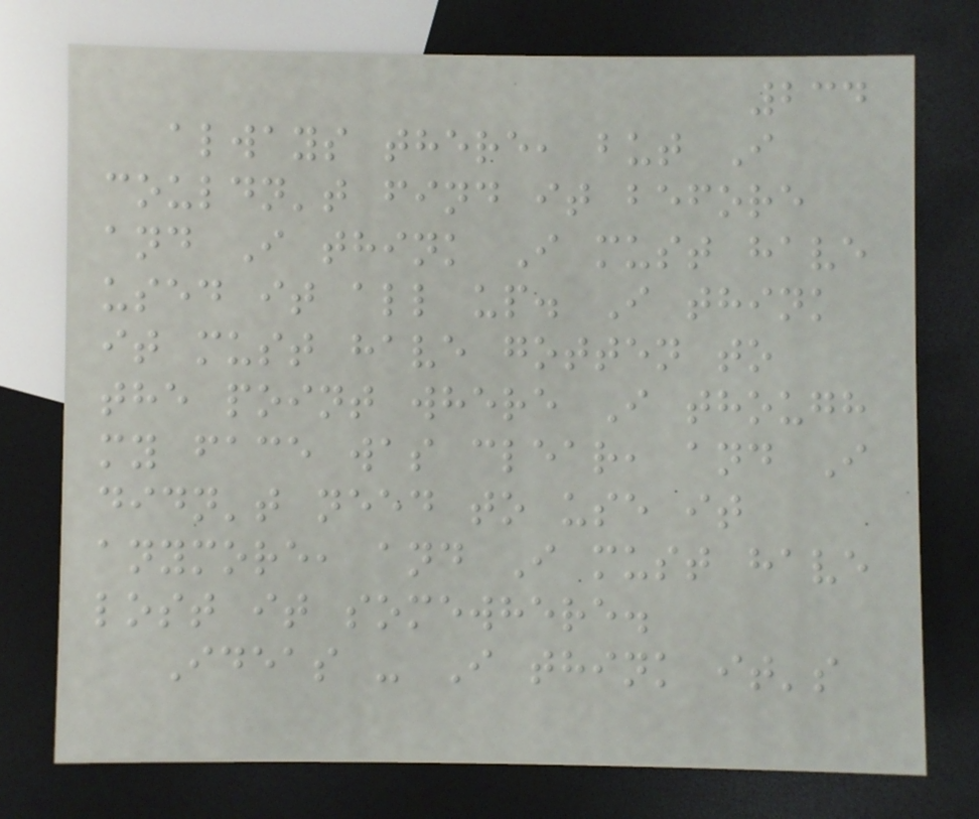234
always there, but I
couldn't find it before
and I think I must have
used it all up. I think
it must have gotten to
the point where I though
my face was clear, and I
didn't need to use it
anymore, and I must have
lost it somewhere.
Ideas - I think it's
